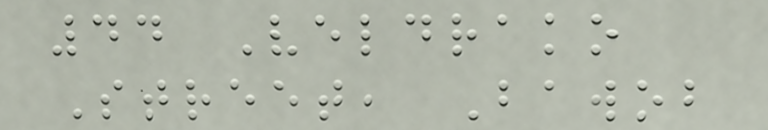44 Veldrako
Street, Bawob
